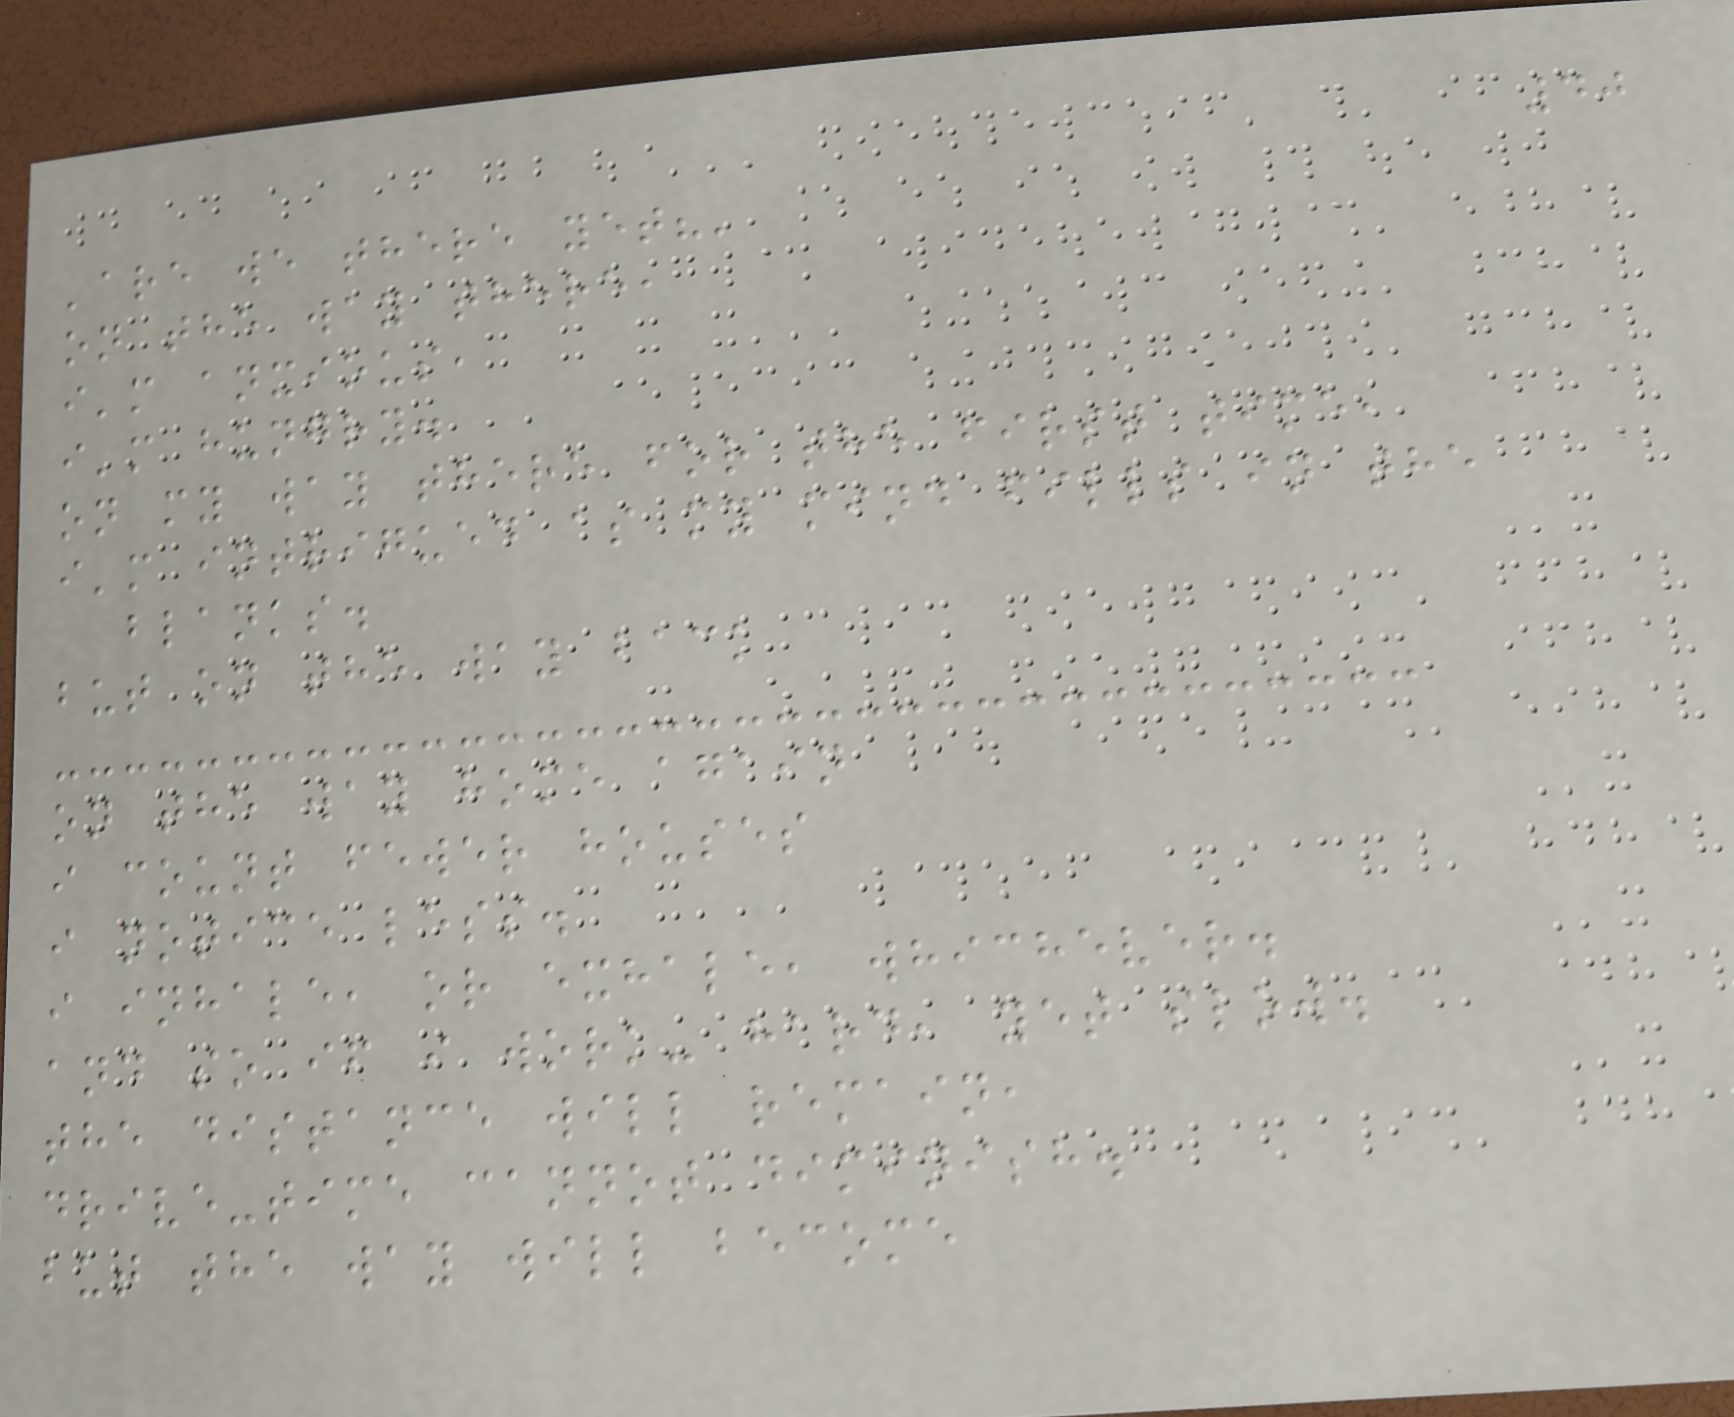40
'are we there yet?'
on the way there,
i'm anxious,
i'm hungry.
on my way there for the first time,
i'm intrigued as my mind fills in the
blanks.
but on the way back
on the way home again
i count fewer houses
i notice less.
i inhale, or exhale, whichever.
and so if i work- hard, yet slow.
the distance will remain,
drive-time cannot diminish.
but the way will become
